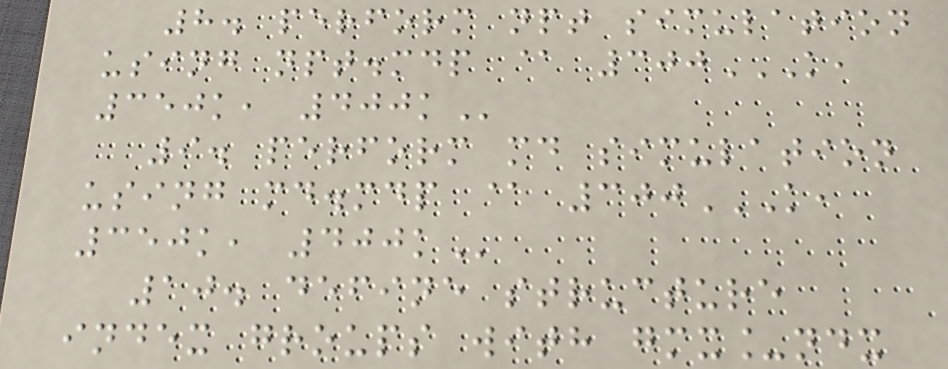8. perform npt simulation
using npt.mdp @ 300K,
350K, 400K
9. perform md simulation
using md.mdp @ 300K,
350K, 400K
10. define structure
index groups with gmx_ndx
